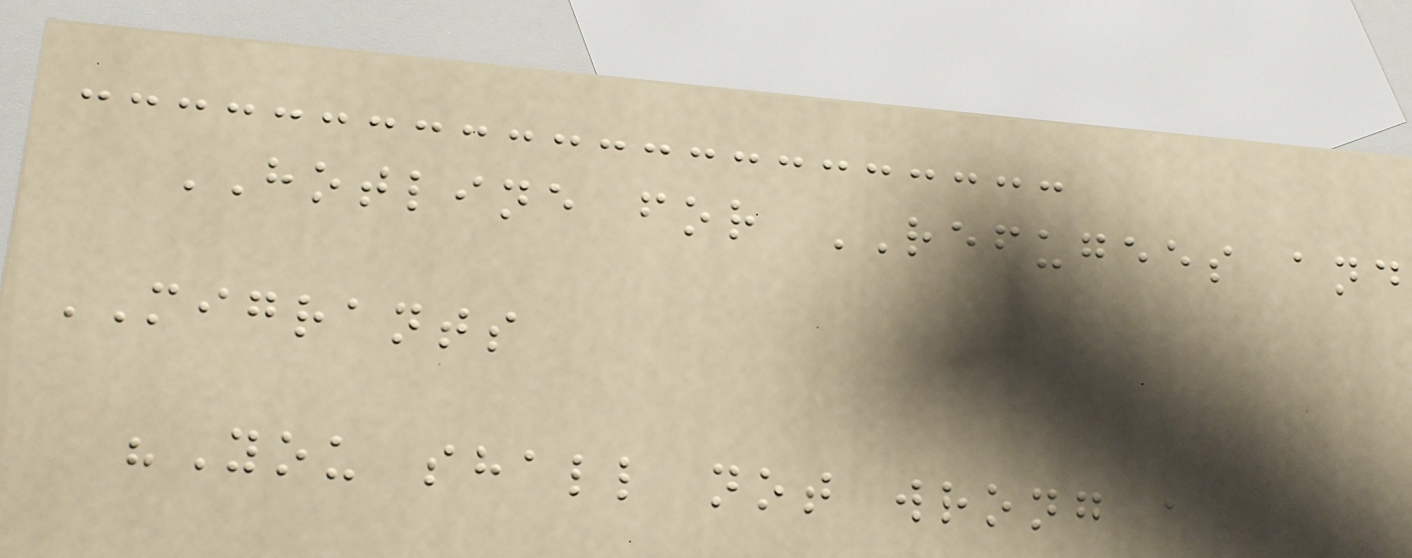HOTLINE for REFUGEES and
MIGRANTS
"You shall not wrong a
